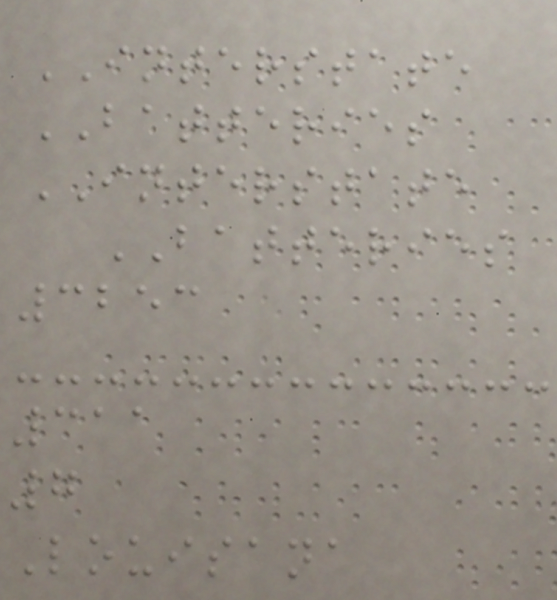INTERSTATE
BATTERIES
INTERSTATE
BATTERIES
3253
311
7
Louisana
